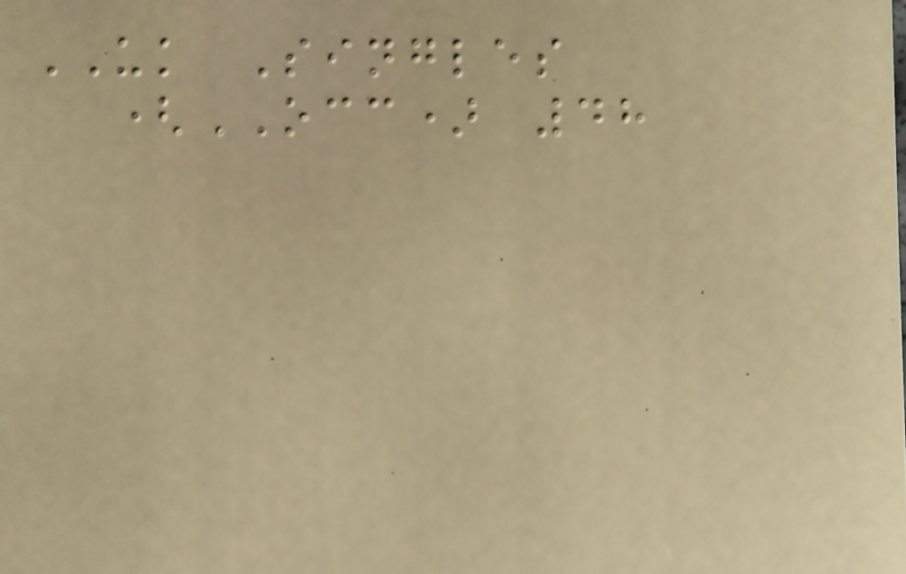UK Singles
(OCC) 48
